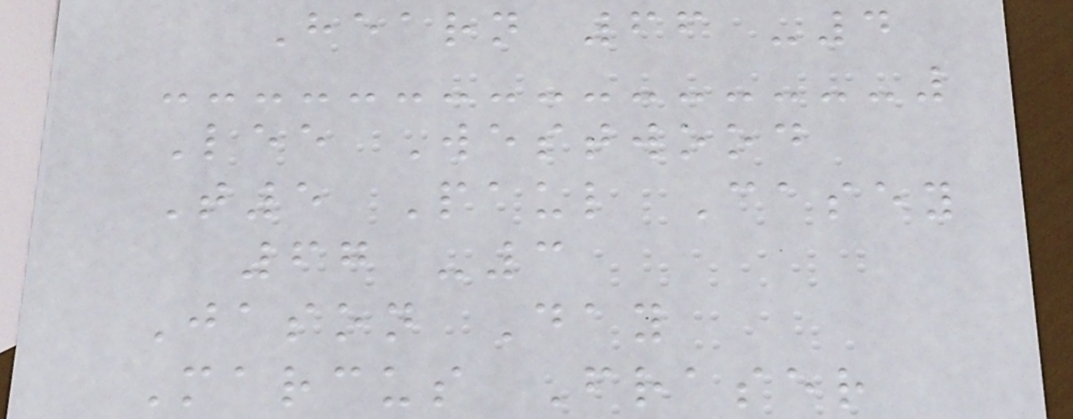Hearn 66 -4
Lee Westwood
T5 Paul Casey
67 -3
Jason Day
Marcus Fraser
